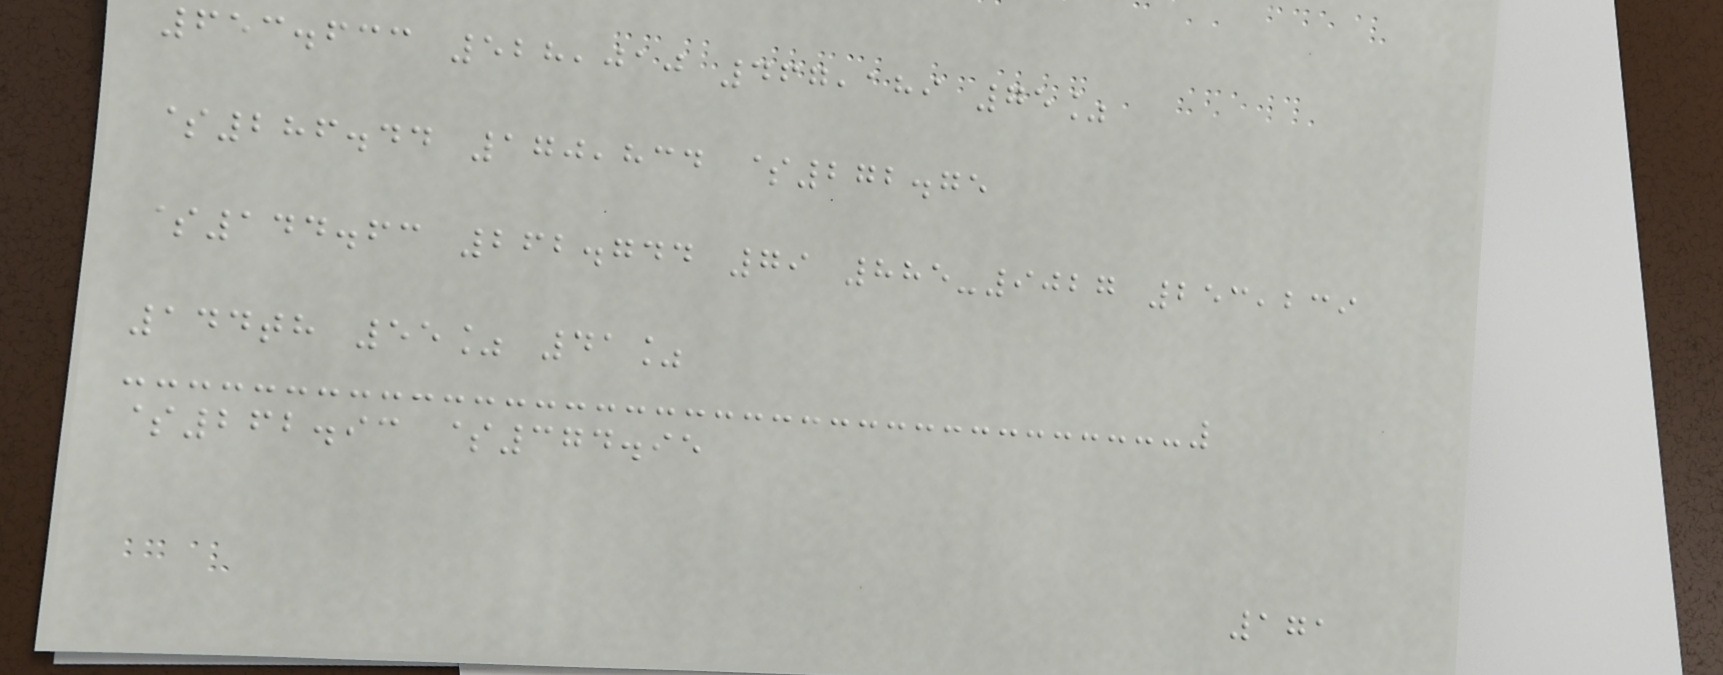653.633 528,010 467,189 75%
$286.44 170,834 $272.75
$144.63 262.744 79 885-9027 253,239
144th 55% 41%
$262.93 $374.95
171
